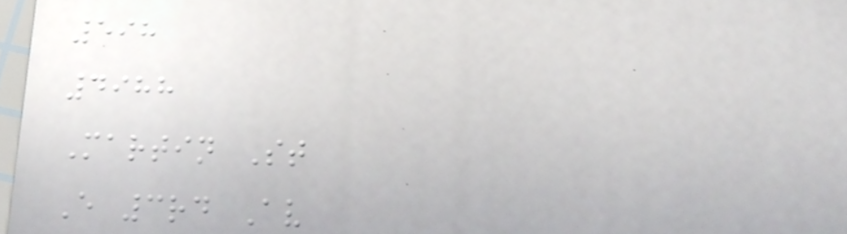598
4988
Martin St
E 3rd Av
